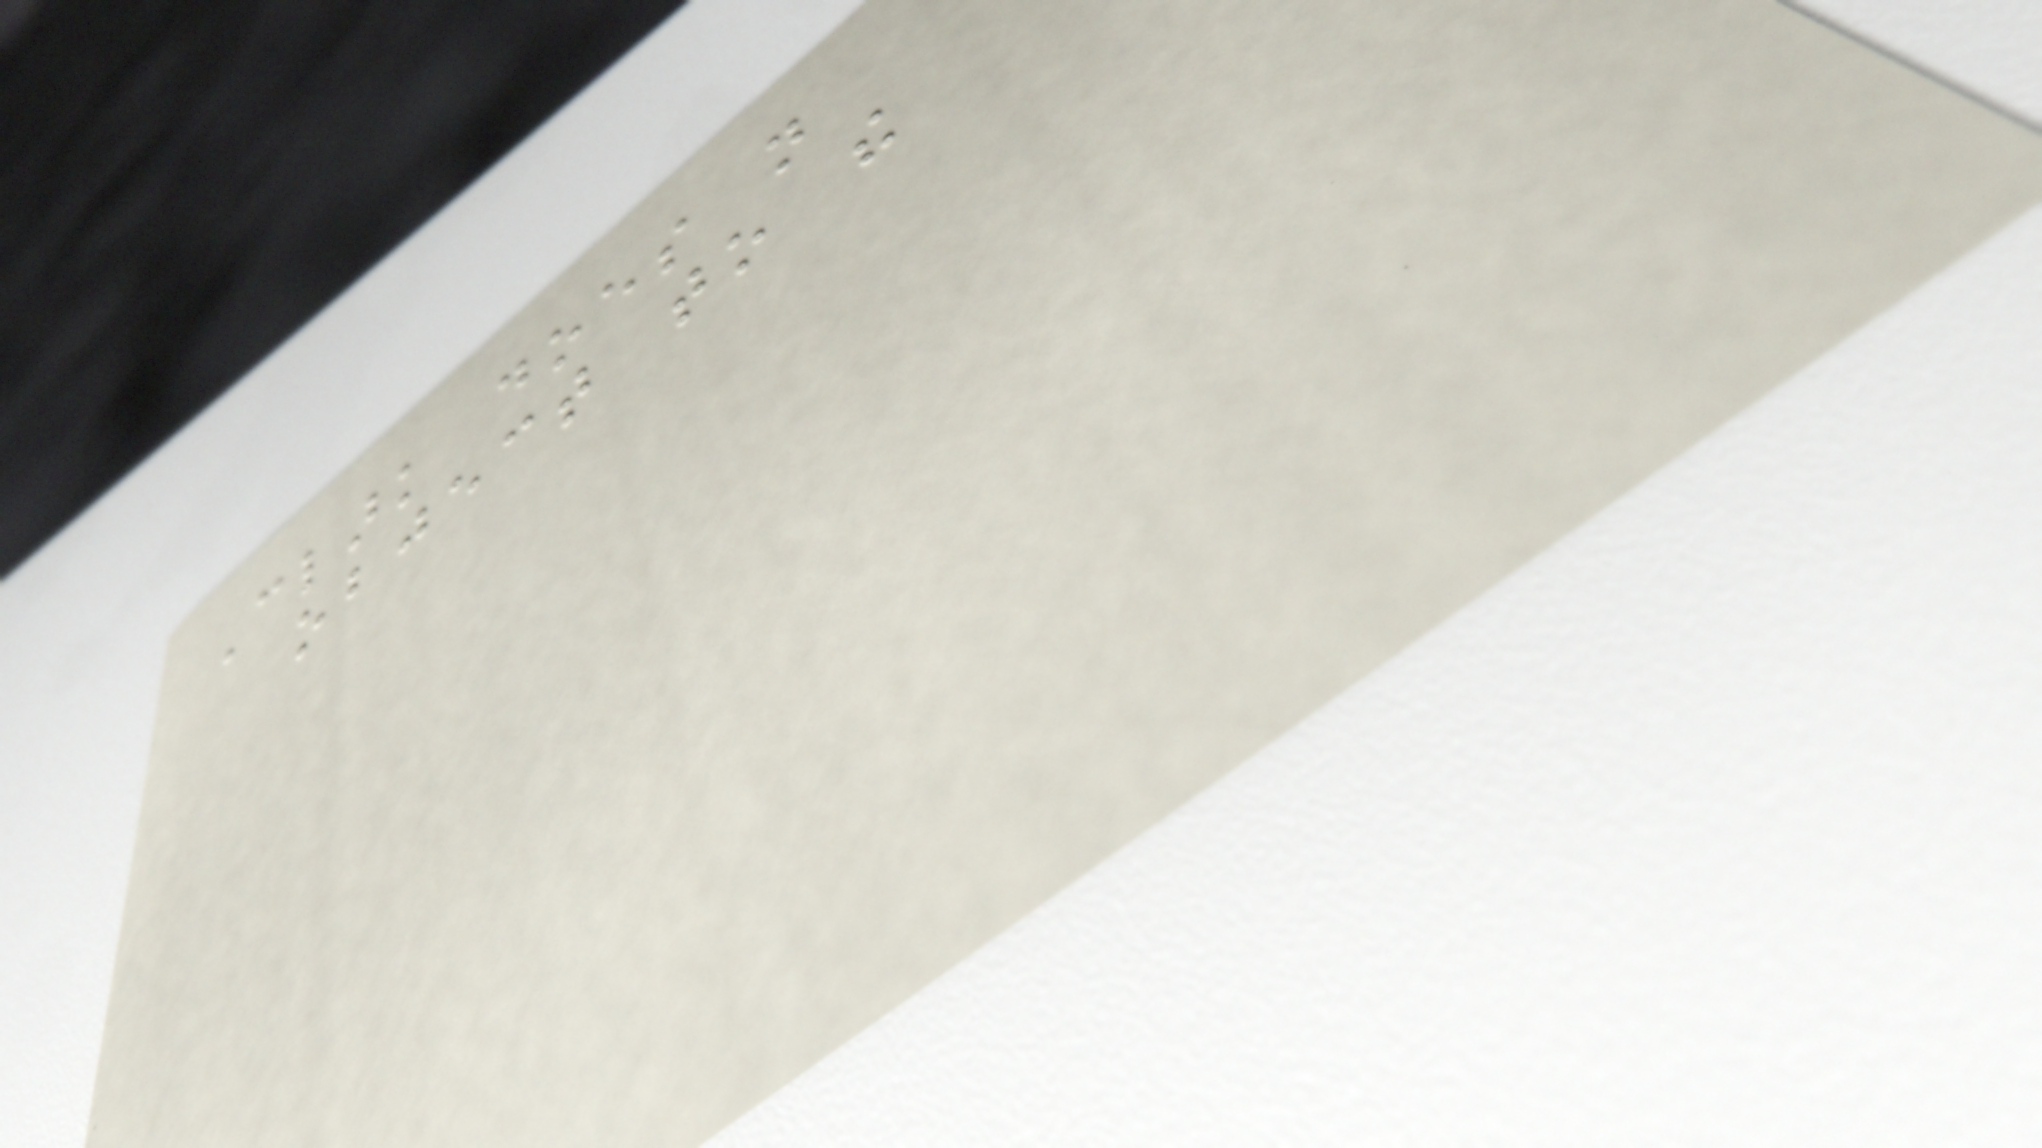Clark does not
object to the
